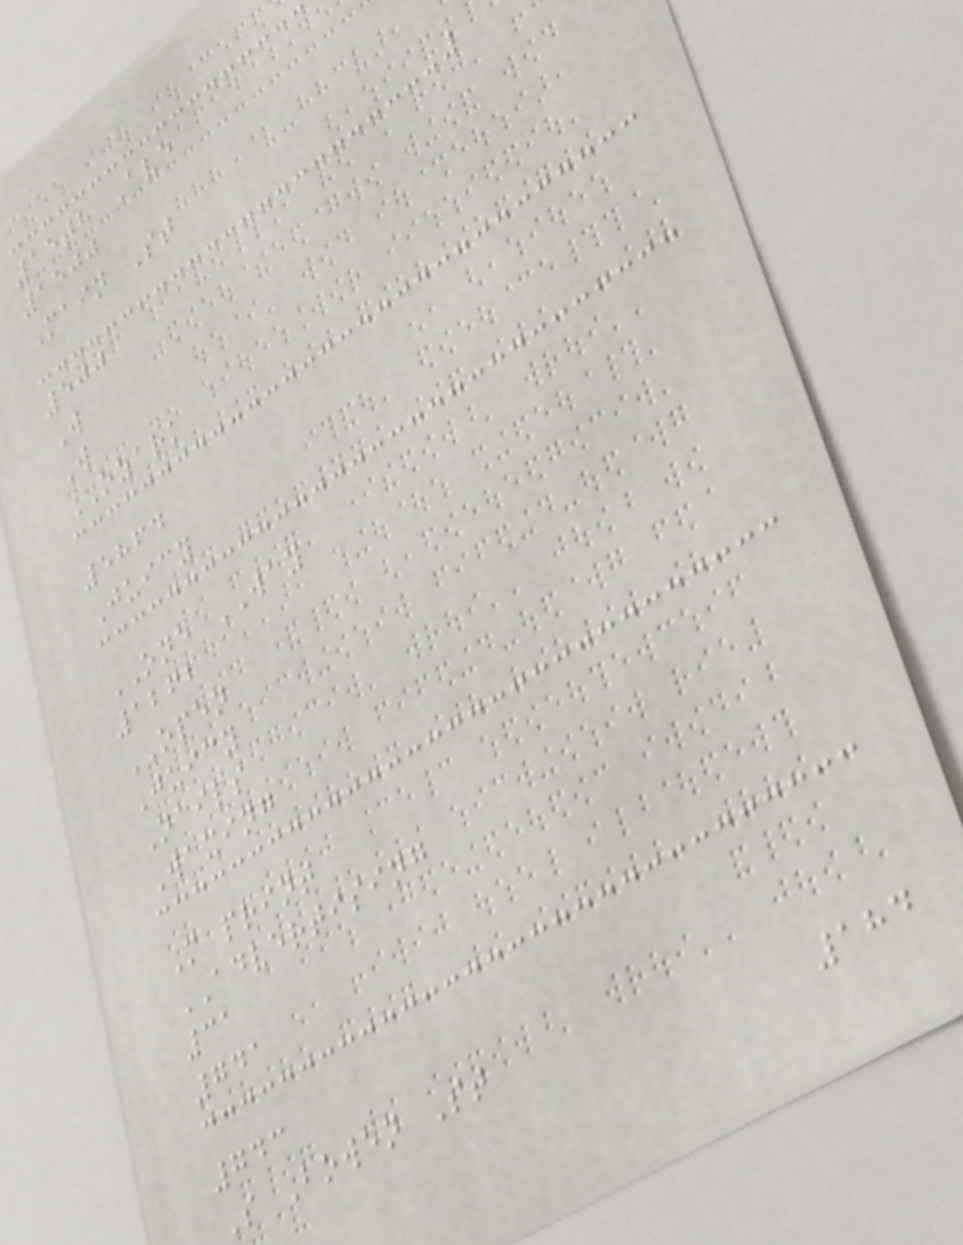15th Ave
1500
Main St
500
W
W
OZARK
5864
Juicy
ONE WAY
1262
OPEN
Juicy
Nails
Waxing
M print
ADVERTISING
31
741
743
S Bowen St
184
